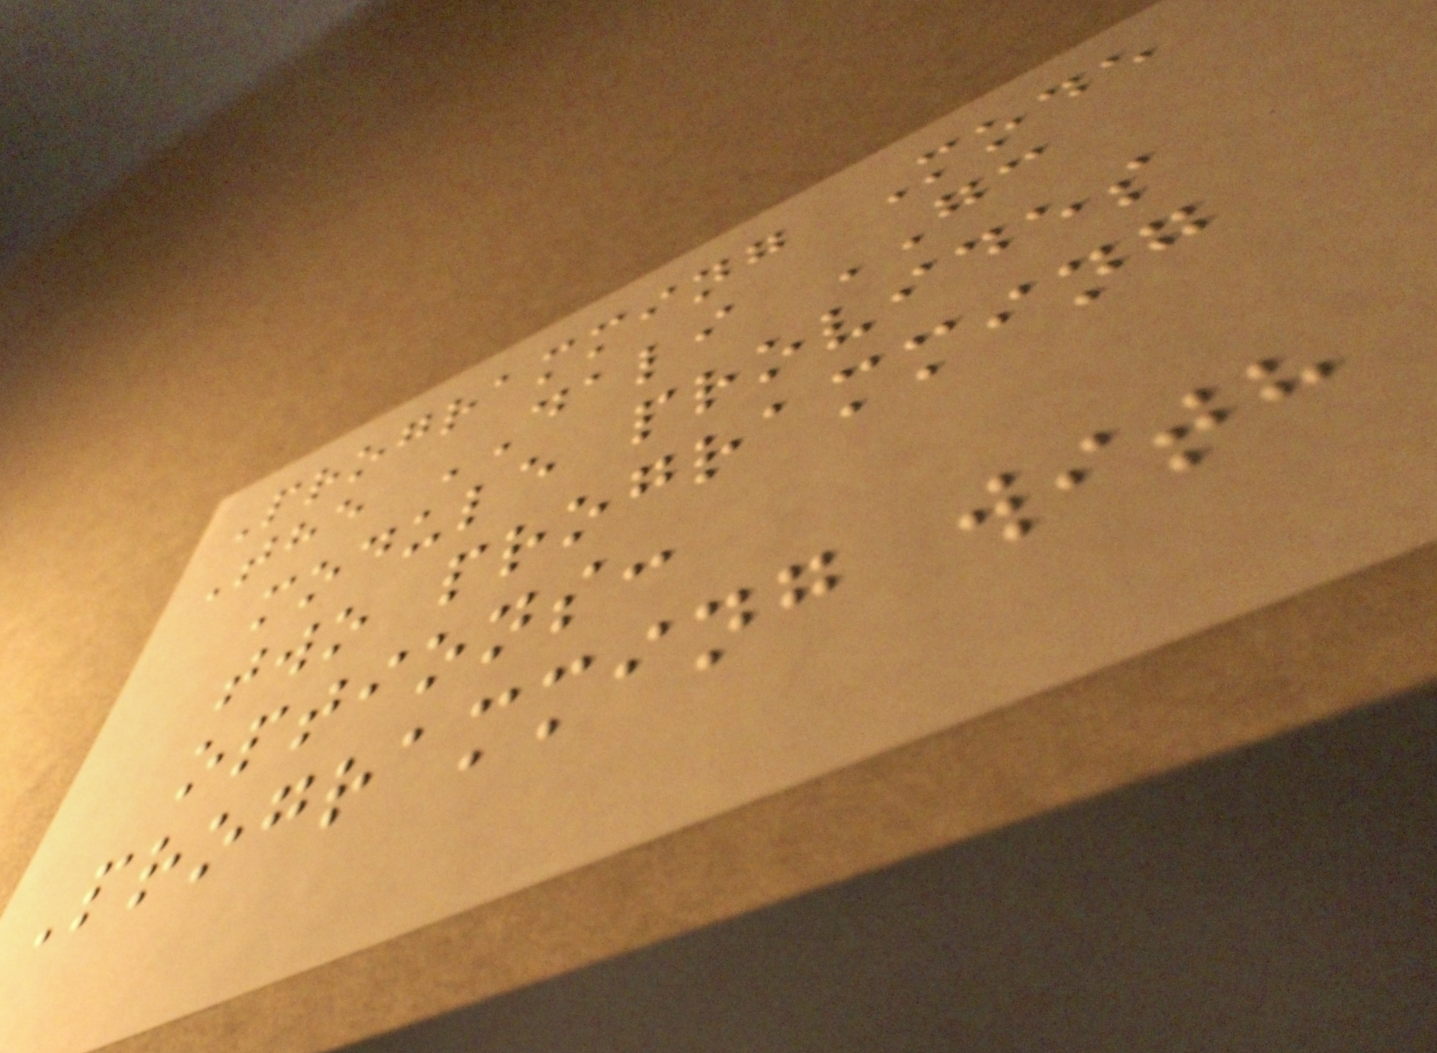Programming Mode
The DALI GC
module provides
two programming
options:
Programming with
